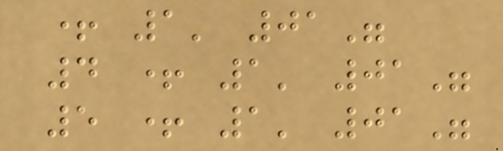+ 1' 01"
4 + 1' 01"
5 + 1' 01"
